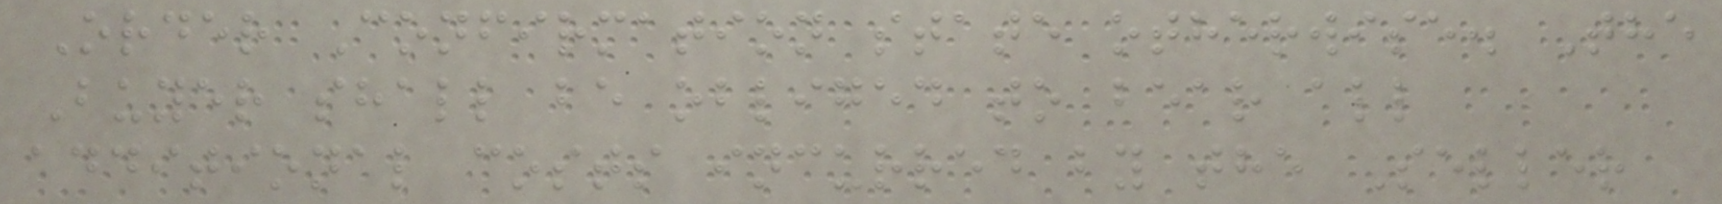Order Confirmation state otherwise. The
Buyer shall be obliged to bear all
additional costs incurred by the Seller
